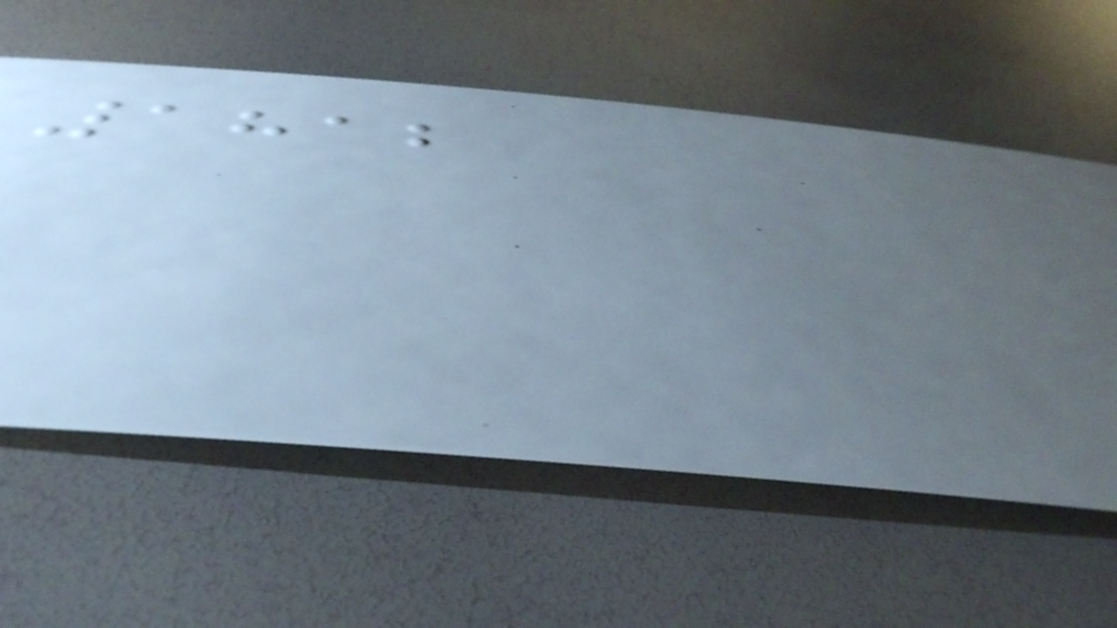1812
